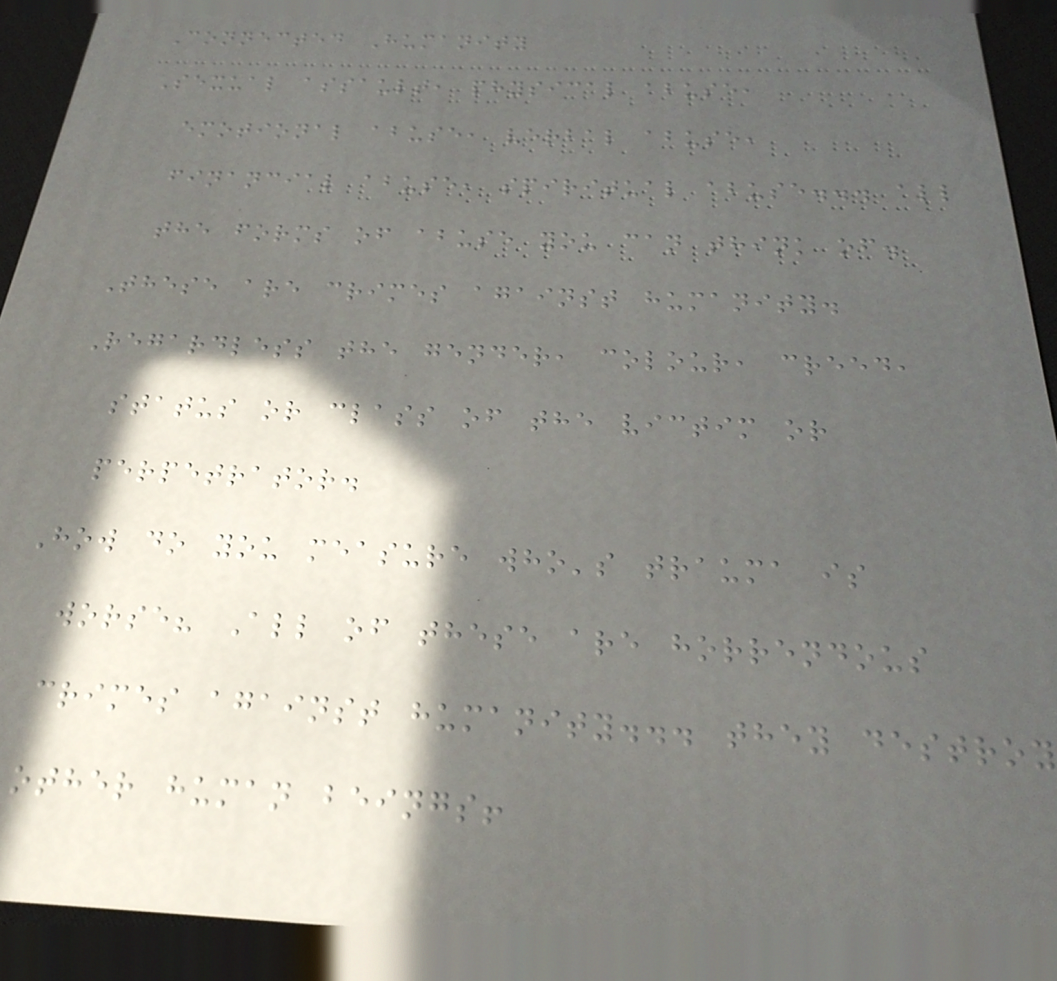Connected Humanity
Sexual assault, physical abuse,
emotional abuse, verbal abuse,
financial abuse, spiritual abuse... all
the forms of abuse you can think of.
These are crimes against humanity.
Regardless the gender, colour, creed,
status or class of the victim or
perpetrator.
How do you measure who's trauma is
worse? All of these are horrendous
crimes against humanity... they destroy
other human beings!
